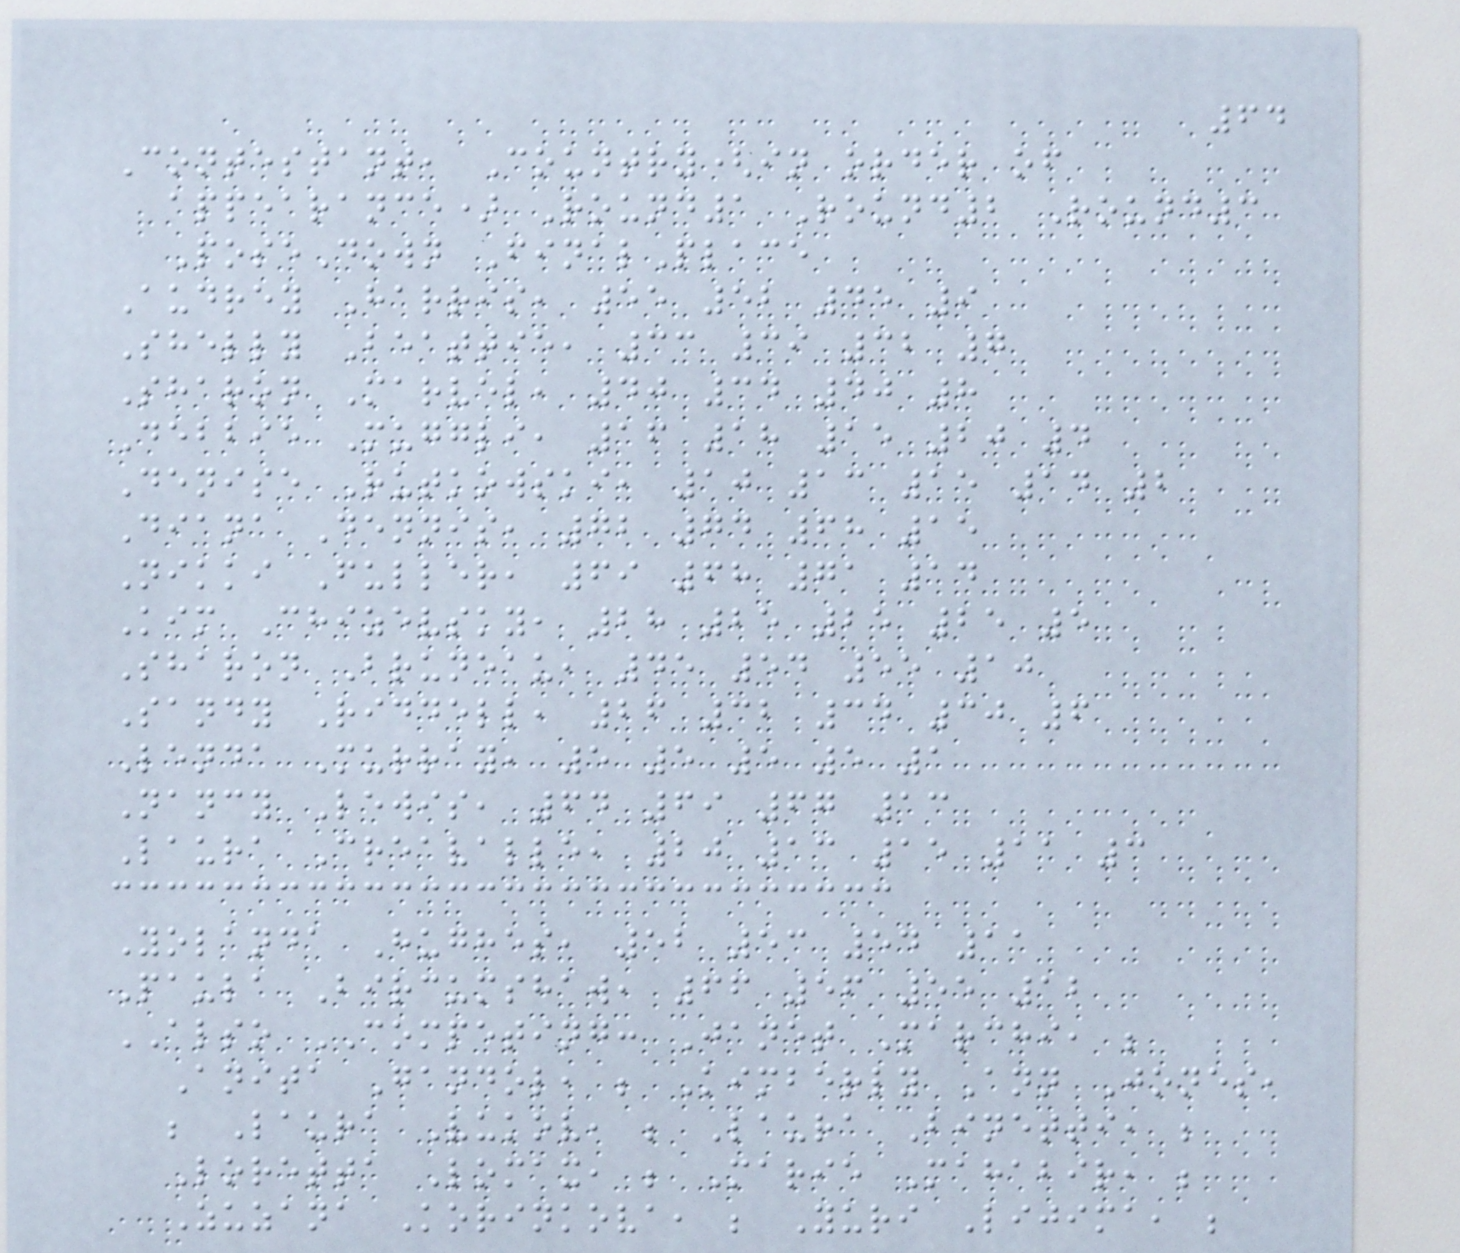64
Contestant, Country(in order of
appearance) Round1 Round2 Round3
PoseDown FinalPlace
Audrey Harris, 55 52 45 9
Shelly Beattie, 33 39 32 7
Sharon Marvel, 40 34 40 8
Debbie Muggli, 16 18 15 20 4
Denise Rutkowski, 10 13 15 14 2
Diana Dennis, 72 74 68 15
Nikki Fuller, 69 68 71 14
Kim Chizevsky, 28 25 25 25 5
Sharon Bruneau, 45 54 55 10
Sandy Riddell, 26 32 34 30 6
Lenda Murray, 5 5 5 5 1
Nancy Lewis, 64 69 67 13
Laura Creavalle, 20 13 15 11 3
Yolanda Hughes, 52 53 54 11
Paula Bircumshaw, 66 56 55 12
ALSO COMPETING: Janet Marchi, ;
Anita Gandol, ; Kimberly Ann Jones,
; Laura Vukov, ; Laura Binetti, ;
Loretta Lomax, ; Marie Mahabir, ;
Zuzana Korinkova, ; Yuri Lijima, ;
